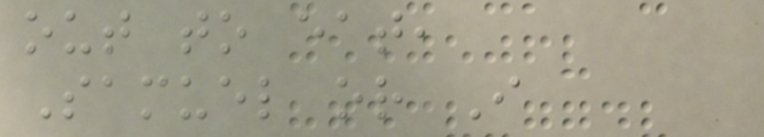out to eat,
Samuel or I
